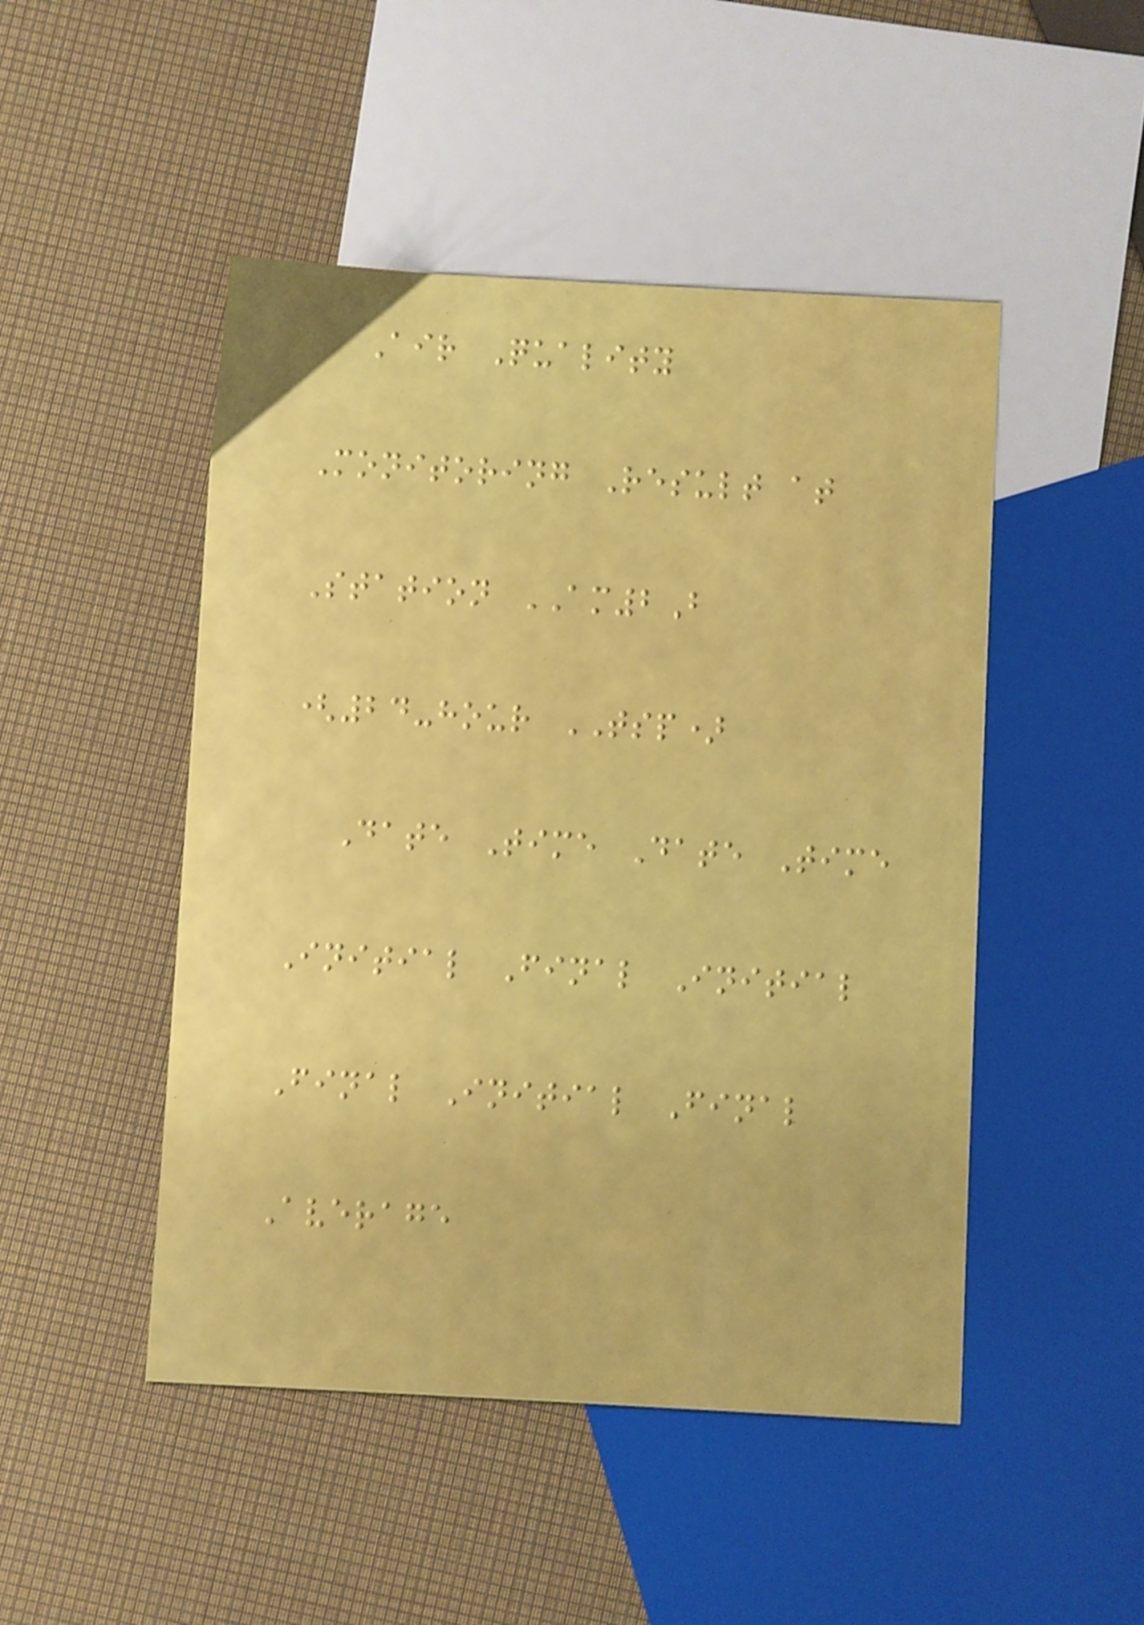Air Quality
Monitoring Result at
Station AM2B
(24-hour TSP)
Date Time Date Time
Initial Final Initial
Final Initial Final
Average
